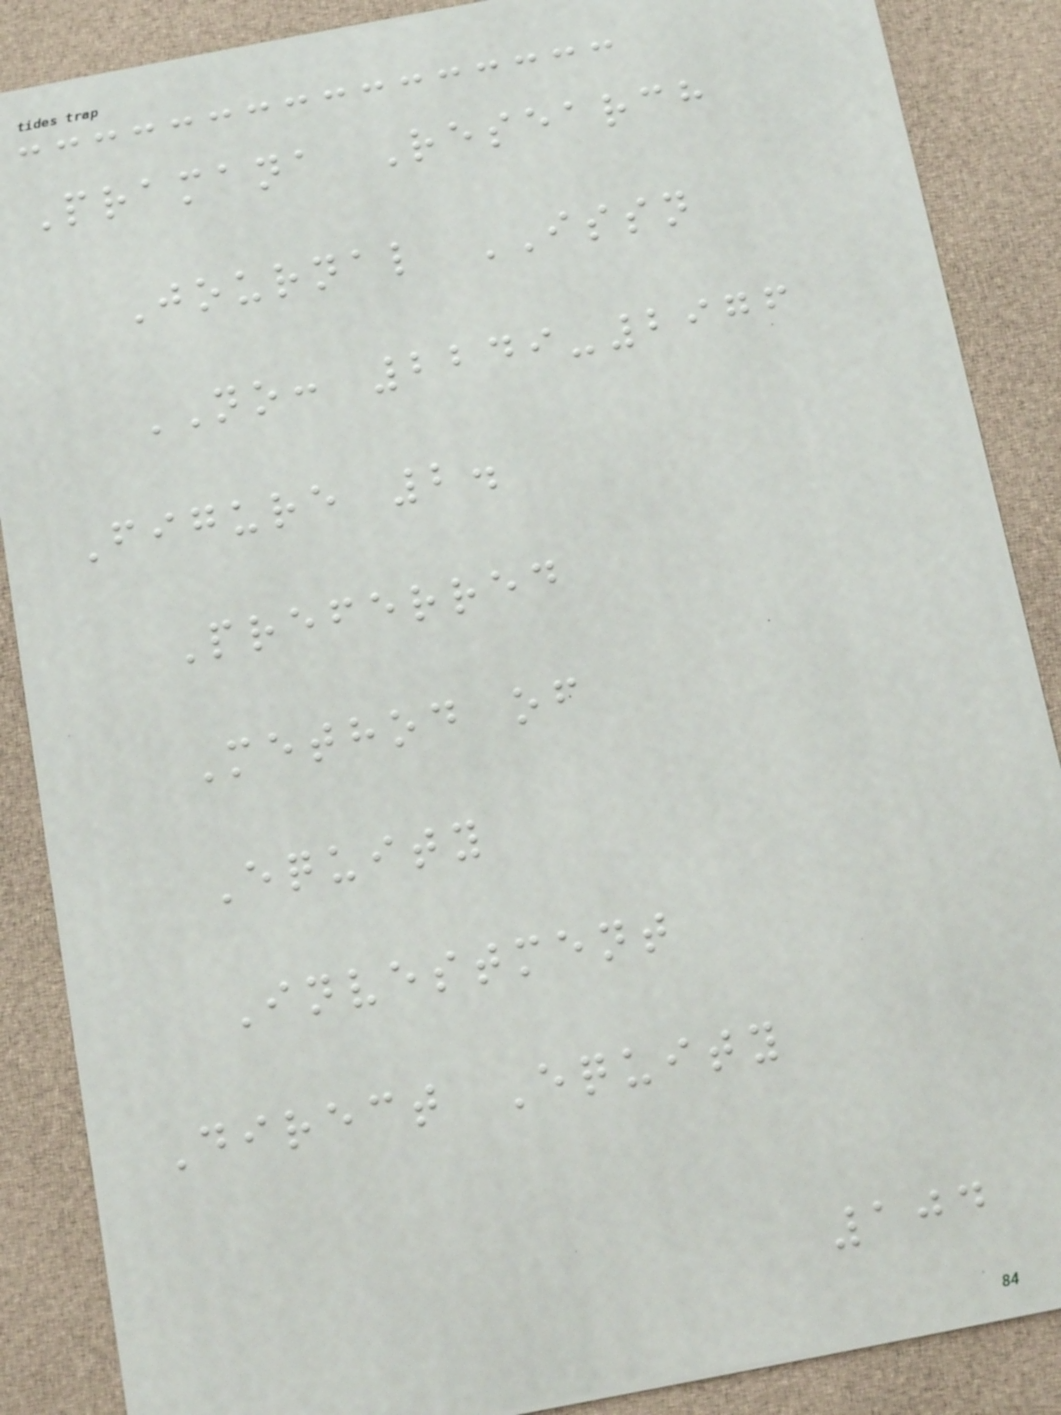Pramana Research
Journal ISSN
NO: 2249-2976
Figure 2.
Preferred
Method of
Equity
Investment
Direct Equity
104
